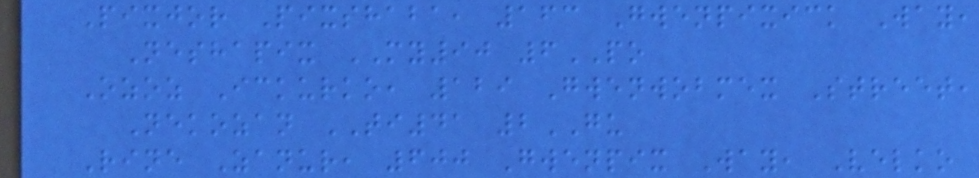Pixjor Pixshaba, 163 Gwenpixick Way,
Neshapix MY90 6PO
Ozoz Ickurko, 129 Gwenwobmex Street,
Nekozan TI41 2GU
Rine Zanur, 600 Gwenpix Way, Velko
